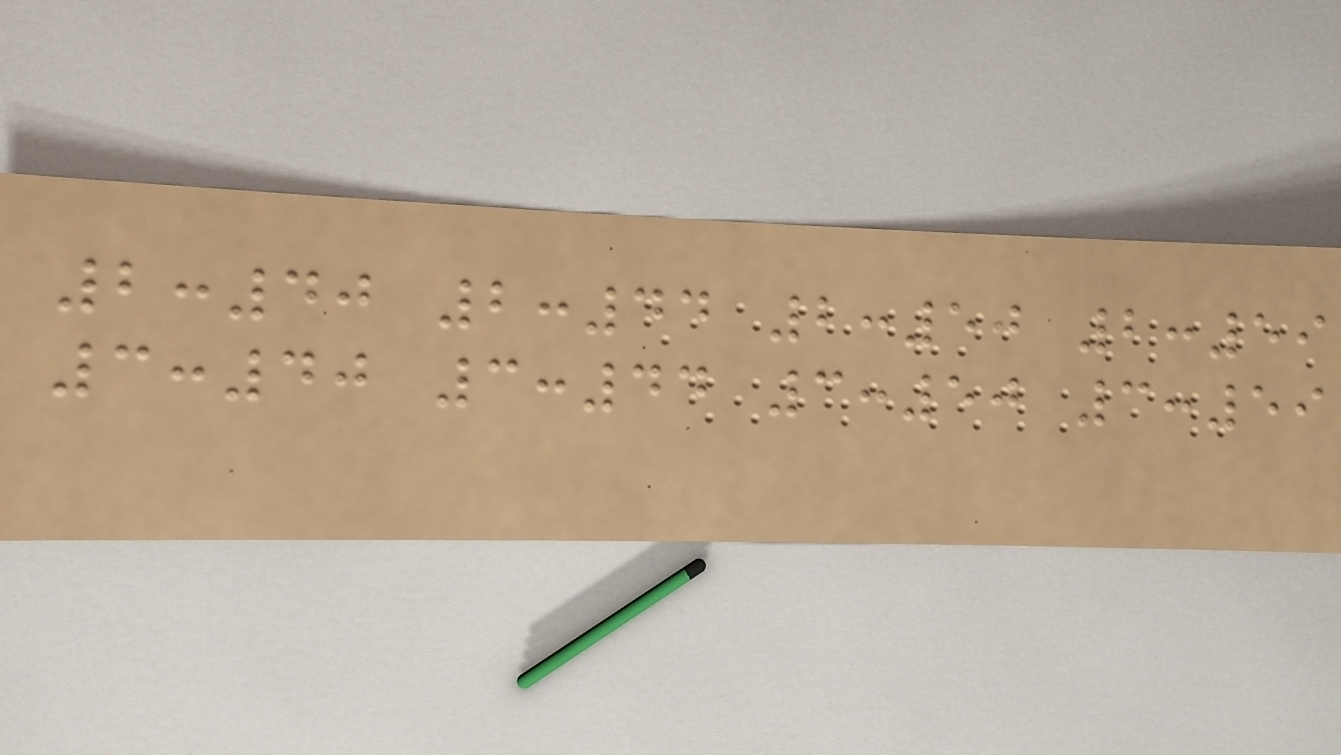2:40 2:44 2:50 2:59
3:40 3:44 3:50 3:59
